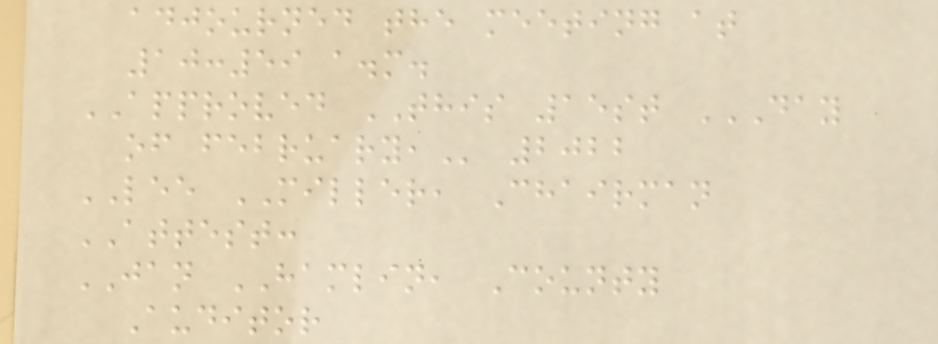adjourned the meeting at
10:59 a.m.
APPROVED THIS 15st DAY
OF FEBRUARY, 2022
LEE MILLER, Chairman
ATTEST:
JAN HAMLIN, County
Auditor
